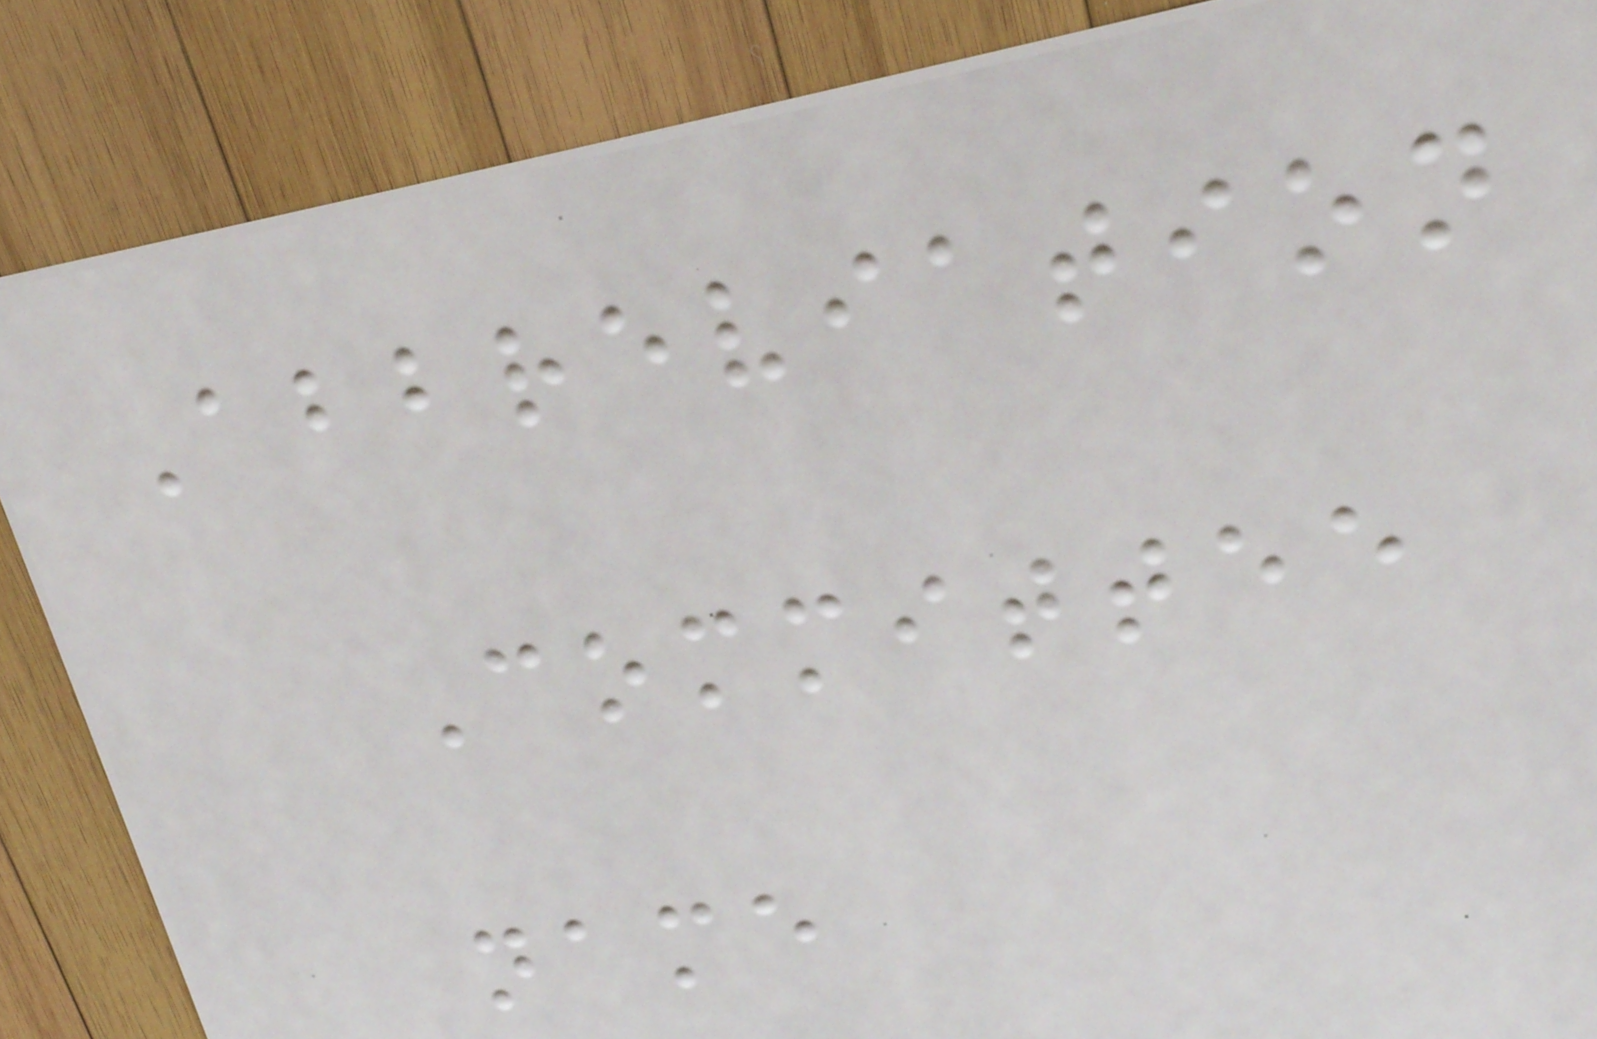Abbreviation
Committee
name
